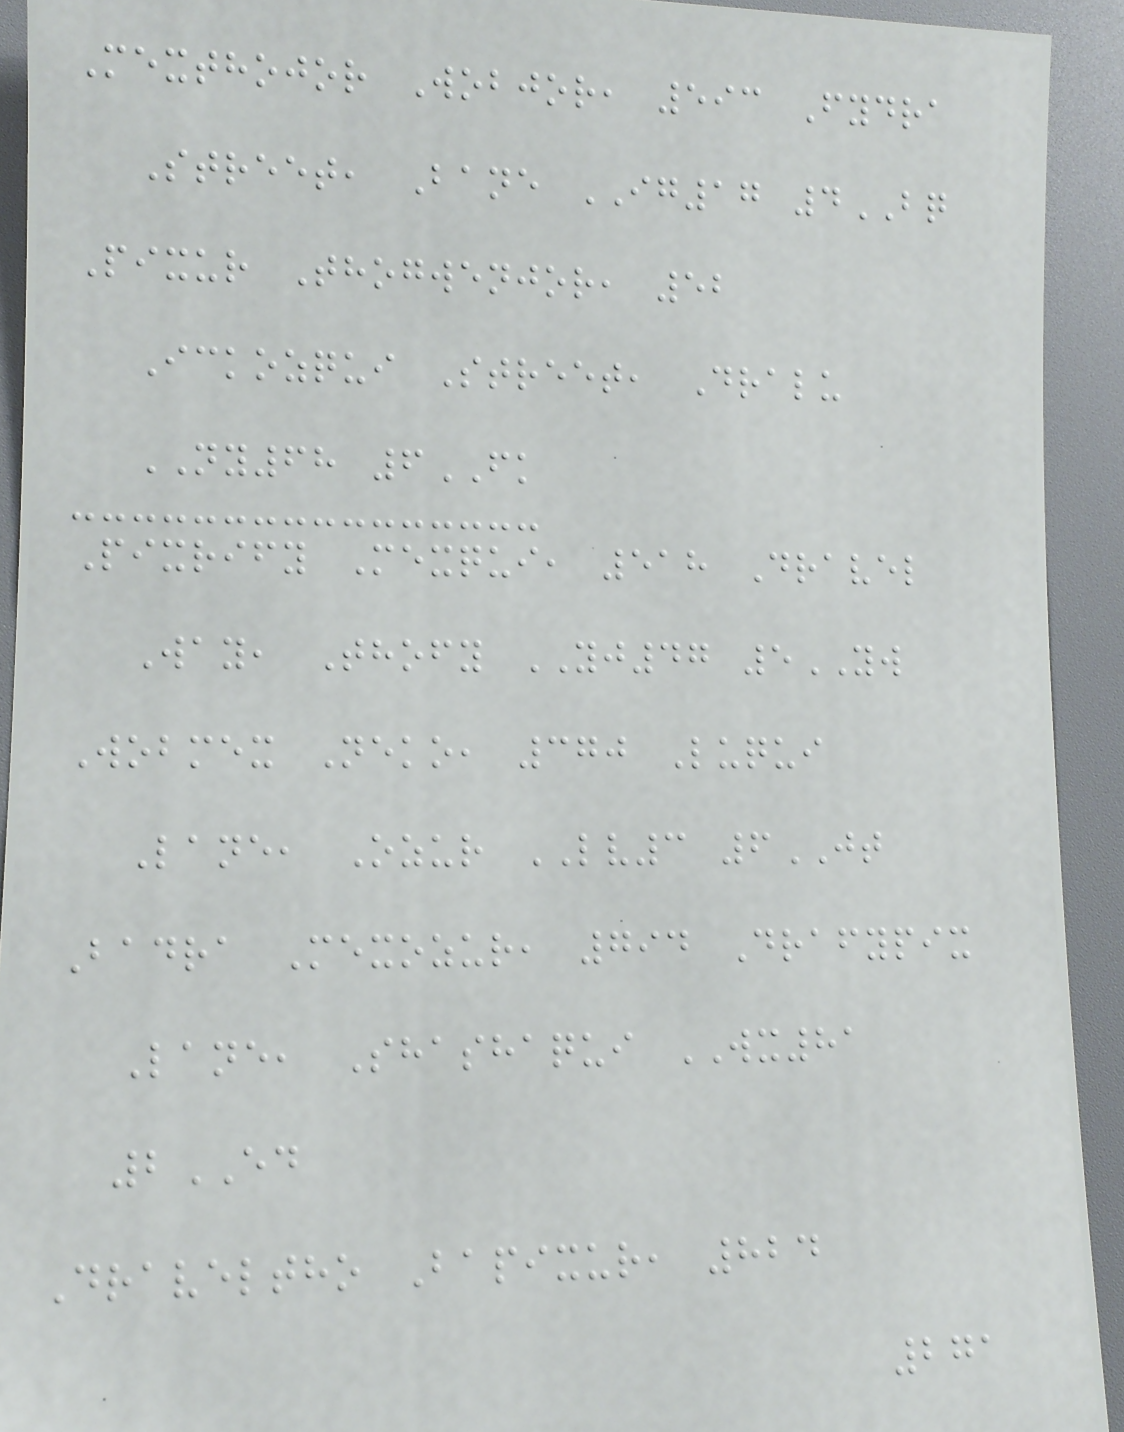Mexthojor Wobjor, 593 Fydra
Street, Bane IG17 4BQ
Pixur Thogwenjor, 52
Ickozqui Street, Dralu
NY68 6FK
Pixrify Mexqui, 518 Dravel
Way, Thofy YJ47 5YW
Wobmex Neko, 370 Luqui
Lane, Ozur LV3 6JT
Badra Mexozur, 794 Drafypix
Lane, Shashaqui WX81
2ED
Draveltho Bapixur, 824
271
